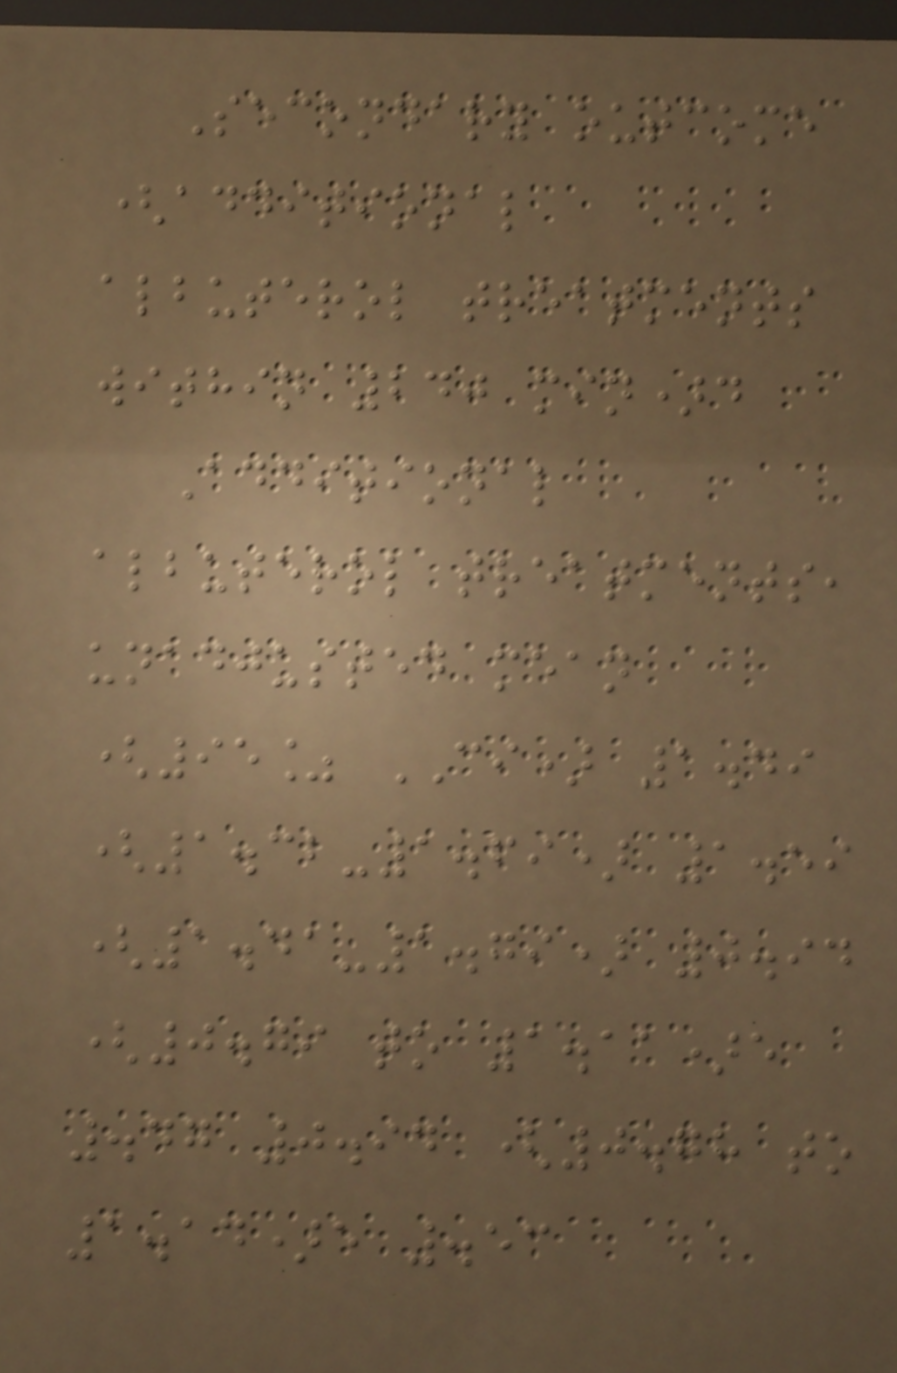Secondary outcome
(additional
albuterol treatments
within 240 min)d
Additional
albuterol treatments,
unadjusted mean
(95% CI) 1.49
(1.32-1.69) 1.59
(1.41-1.79) 0.94
(0.79 to 1.11)e
.47 0.94 (0.78 to
1.14)e .53
